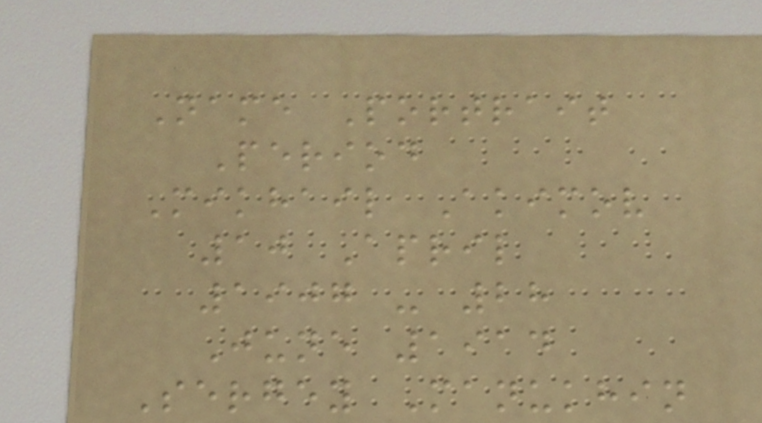Name Portrait
Period
Mikhail Akimov
10 April
1907 - 28
June 1914
Sergey Manukhin
